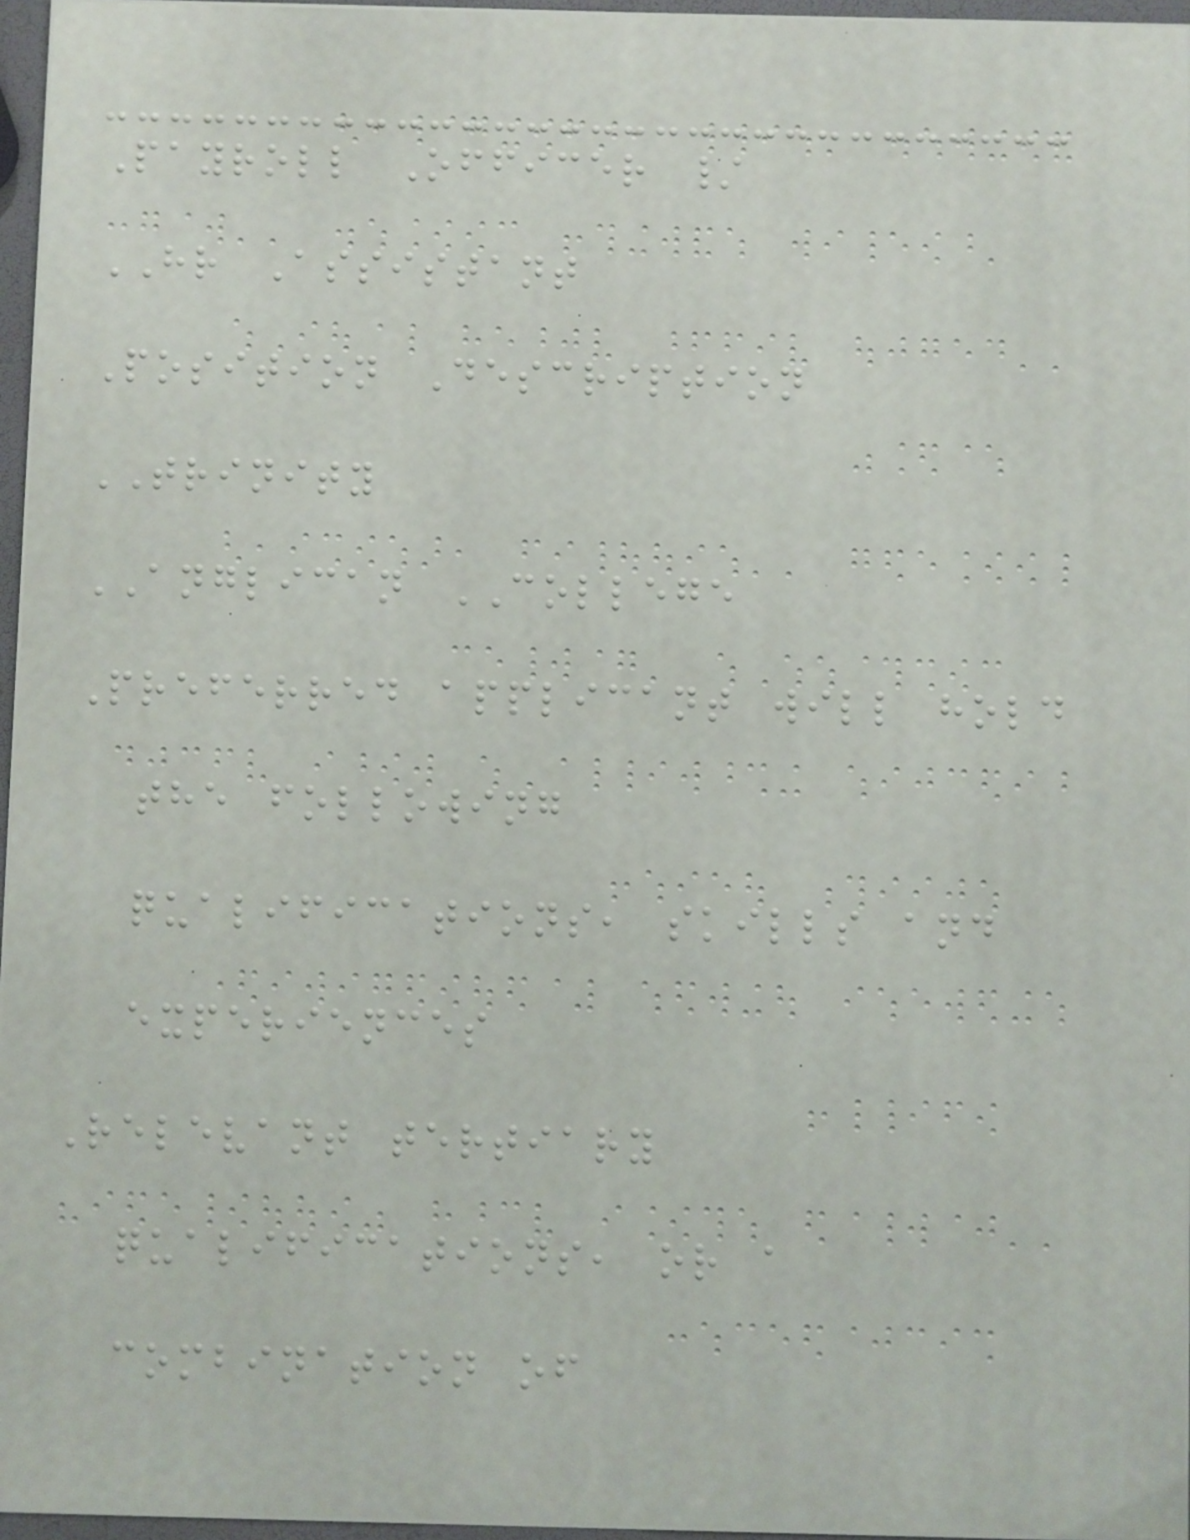Payroll Officer /
HR Assistant
Position Description
TRINITY
ANGLICAN COLLEGE
Preferred applicant will hold
the following
qualifications, skills and
experiences
Relevant tertiary
qualifications, or a
combination of
